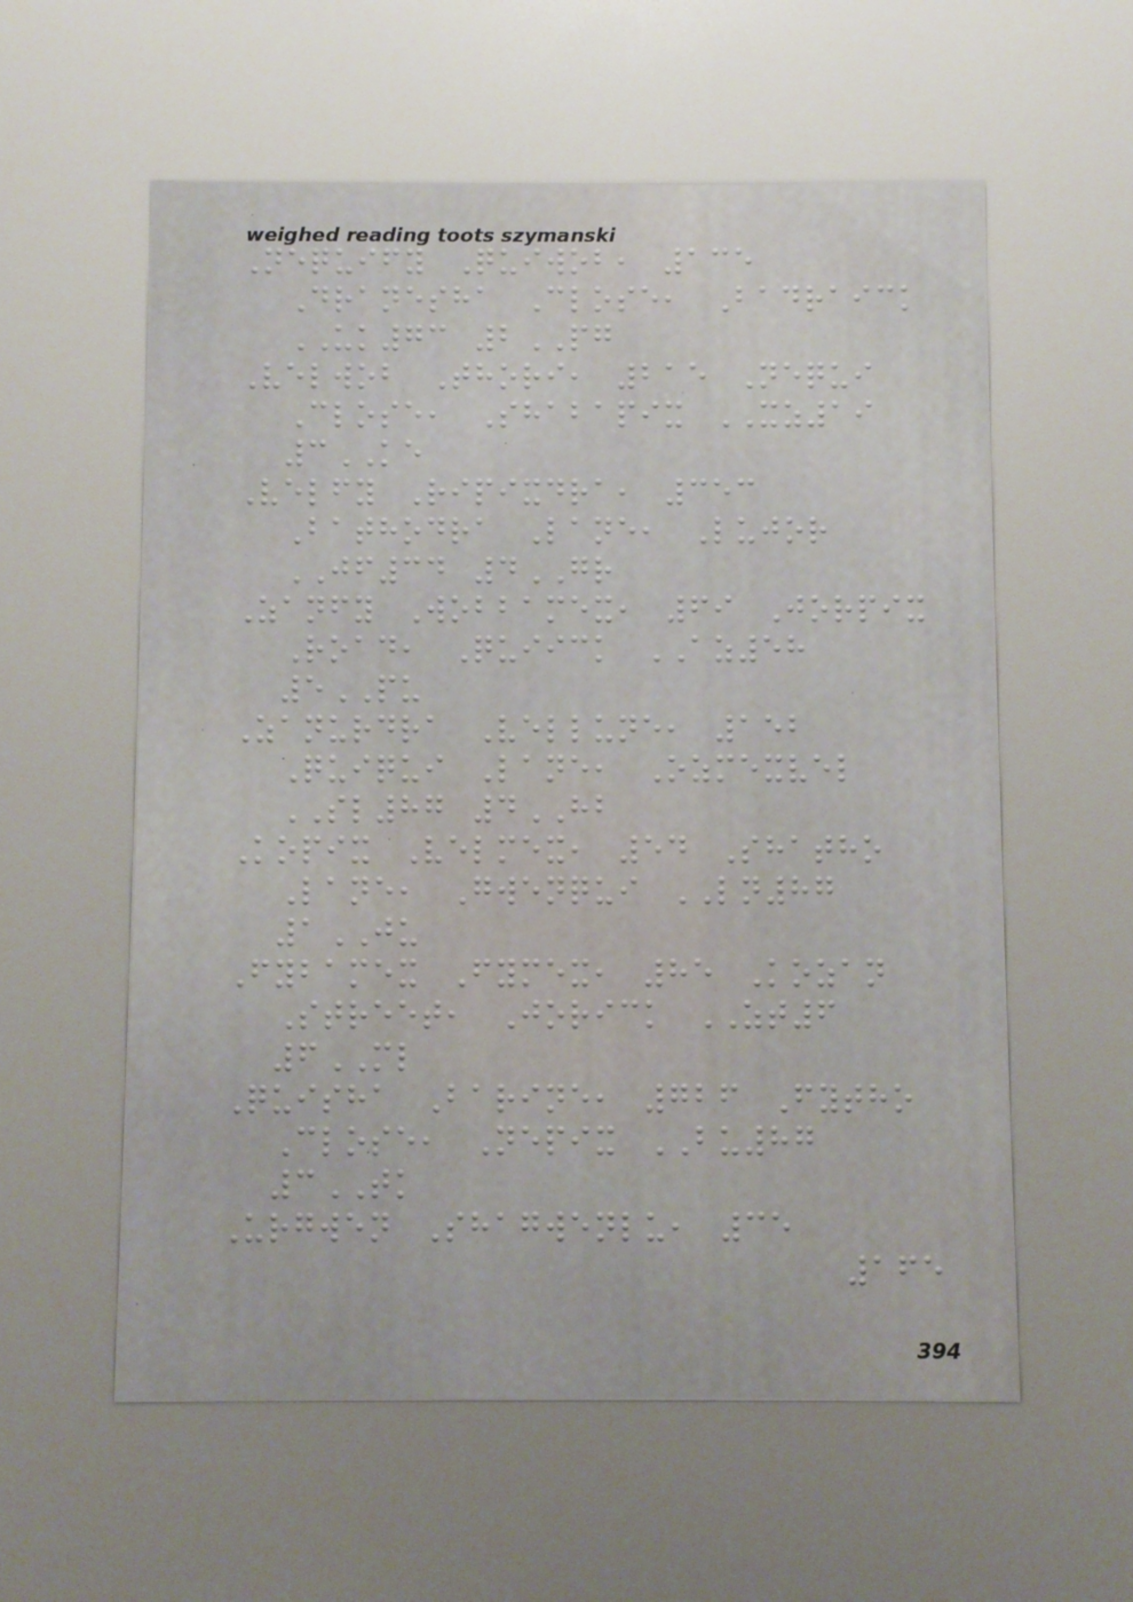Nequify Quiwob, 135
Dranesha Close, Badraick
UK73 2PG
Velwob Thori, 215 Nequi
Close, Shabapix XZ19
3KE
Velfy Ripixdra, 353
Bathodra Lane, Lujor
JF34 4GR
Zanfy Wobbamex, 69 Jorpix
Road, Quiick AZ58
5PU
Zanurdra Vellune, 152
Quiqui Lane, Ozmexvel
SL87 4HB
Kopix Velmex, 54 Shatho
Lane, Gwenqui LN87
1JU
Fybamex Fymex, 85 Kozan
Street, Jorick ZT6
6ML
Quisha Barine, 726 Fytho
Close, Nepix BU87
3TK
Urgwen Shagwenlu, 35
165
